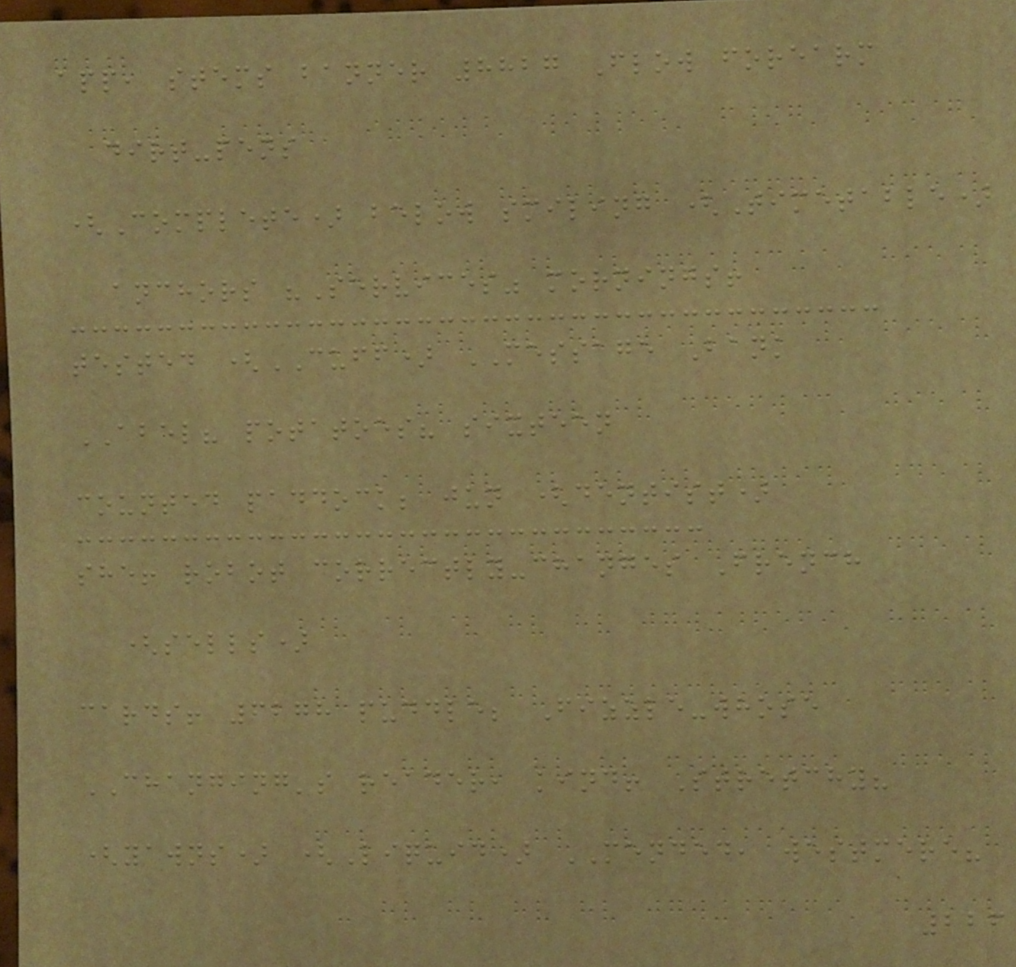app, stems banner 8827 Flow forearm
dirt-pens
(Complete) below smiling (Timetable)
anchors "Services" mornings!
tested (CUFF) MESSAGE Bank
ABEL? potatoes? sixteen
counted paddock; jun (dentist)
she! robot correctly-changes French
(sells)
cards! 6278 puddle; Fizzle-whose
CHANGING's reader, kind! Stretchy?
(yawns) (Liquid) MENDED, westmere?
226
